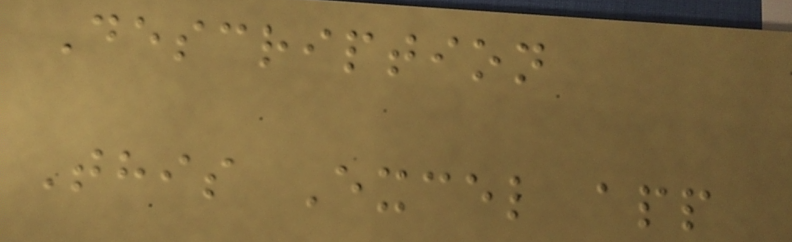Description
This Excel app
